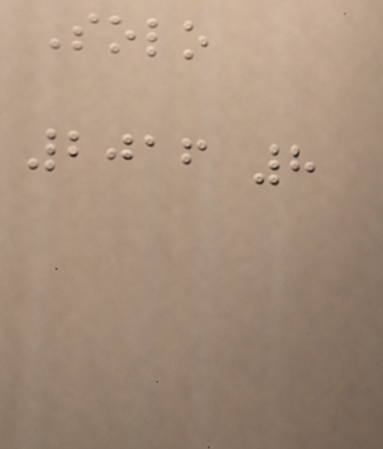Solo
2016 8
